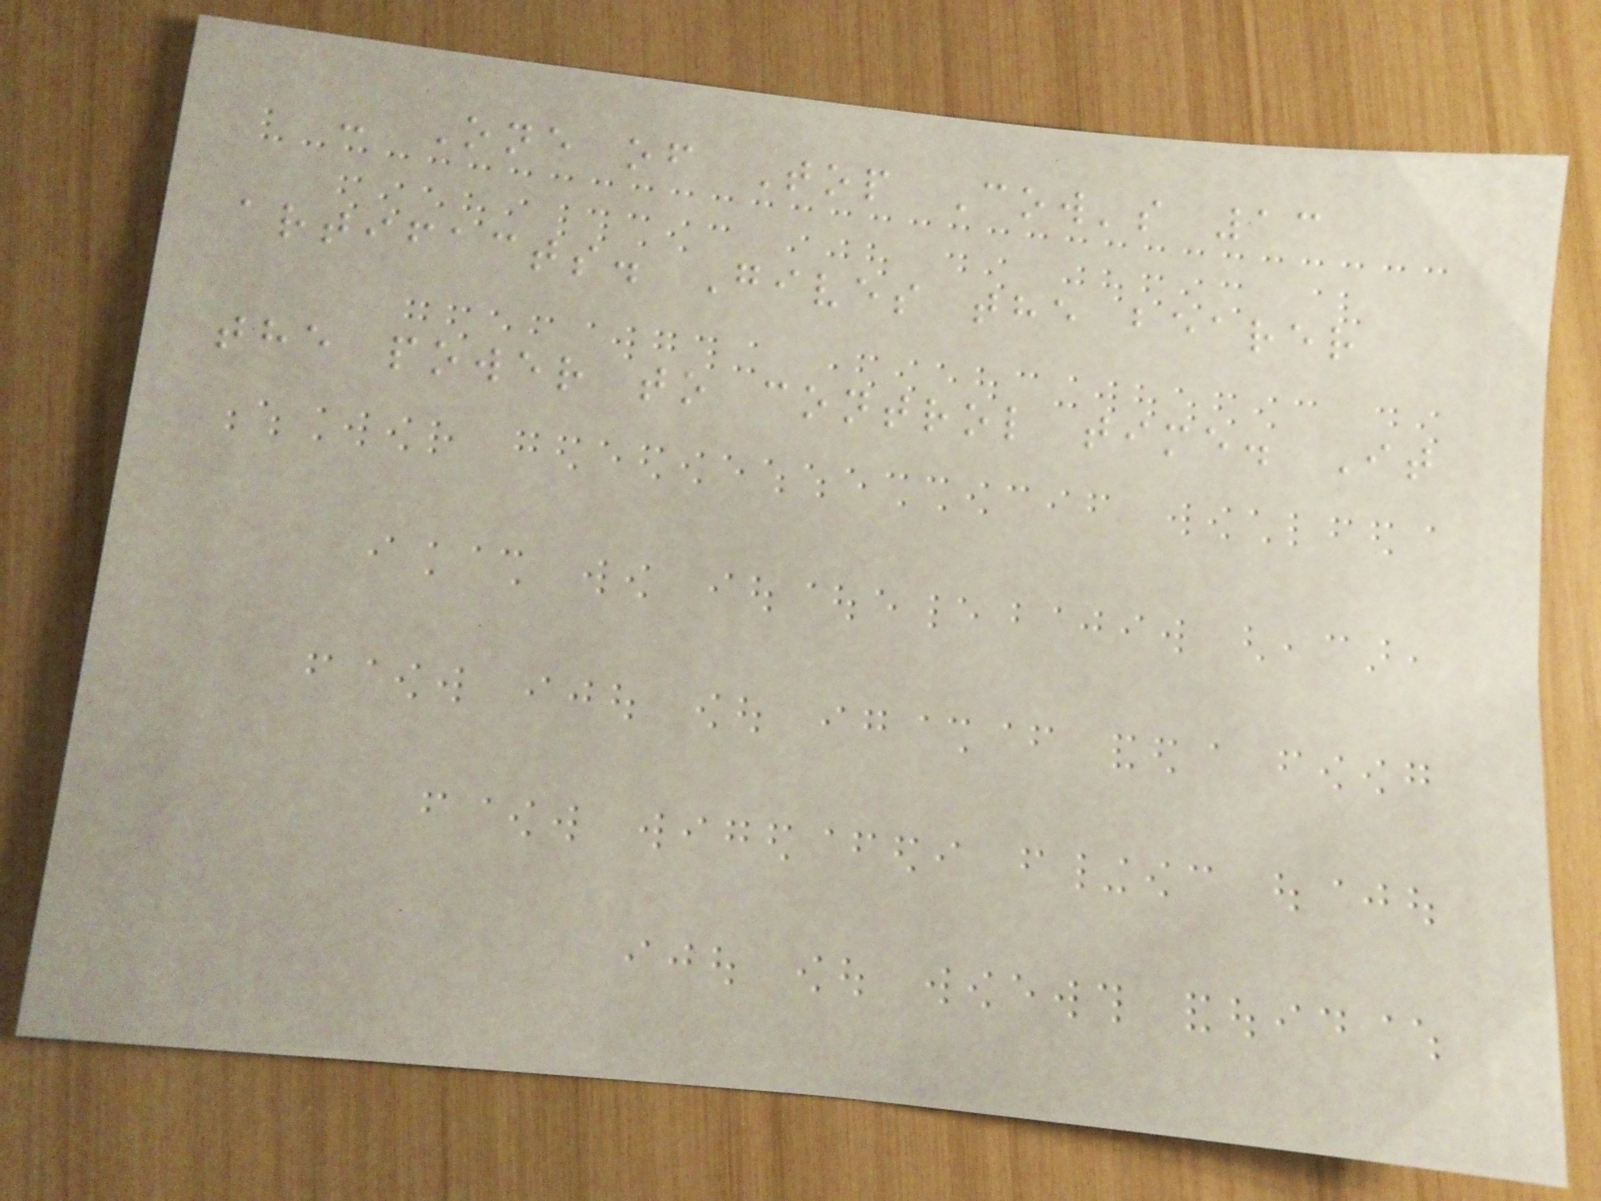- One of Top Cow's 13
artifacts. Gives the bearer
the power to control time. It
